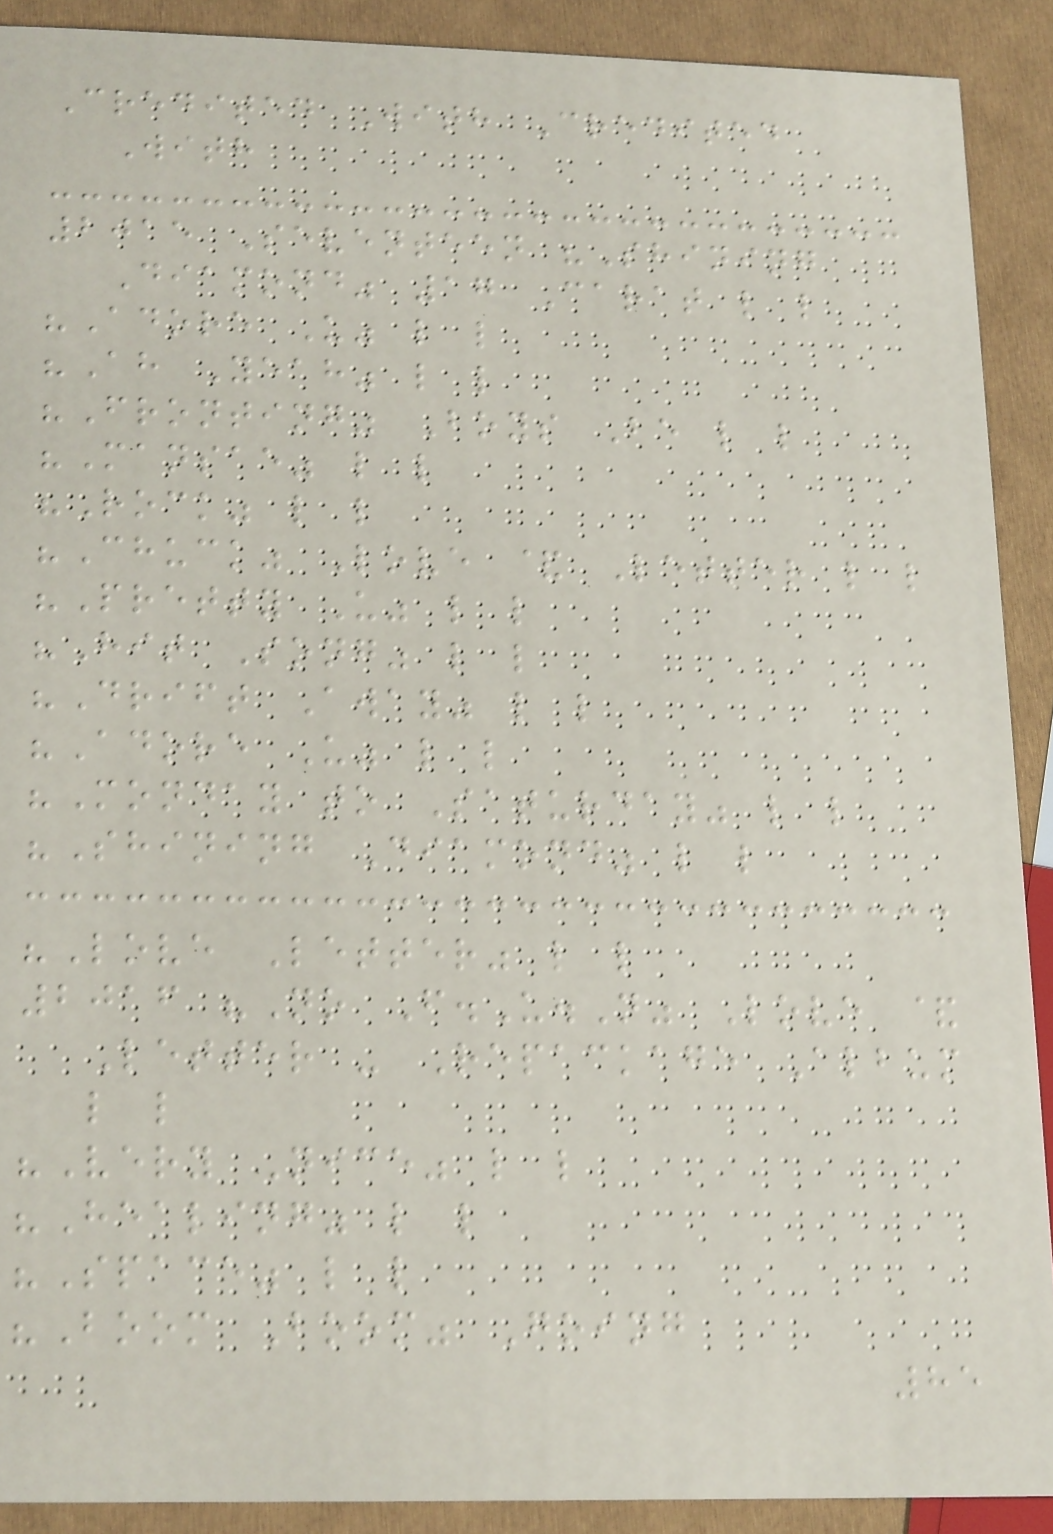Credited With Credited
With
2015 Seventeen "Shining
Diamond" 17 Carat l l
"Adore U" l l
"Ah Yeah" l l
"Fronting" Boys Be l l
"Mansae" l l
"Rock" l l
"Chuck" Love & Letter l l
"Pretty U" l l
"Hit Song" l l
"Drift Away" l l
"Adore U" l l
"Monday to Saturday" l l
"Shining Diamond" l l
"Love Letter" l l
2016 "No F.U.N" Love &
Letter - Repackage Album
l l
"Very Nice" l l
"Healing" l l
"Space" l l
"Boom Boom" Going
85
